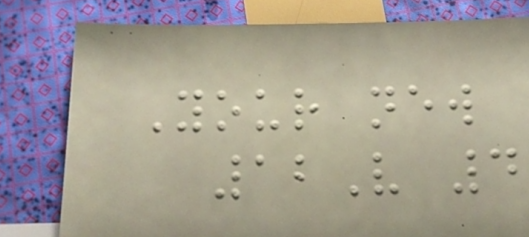Your new
12V 4
